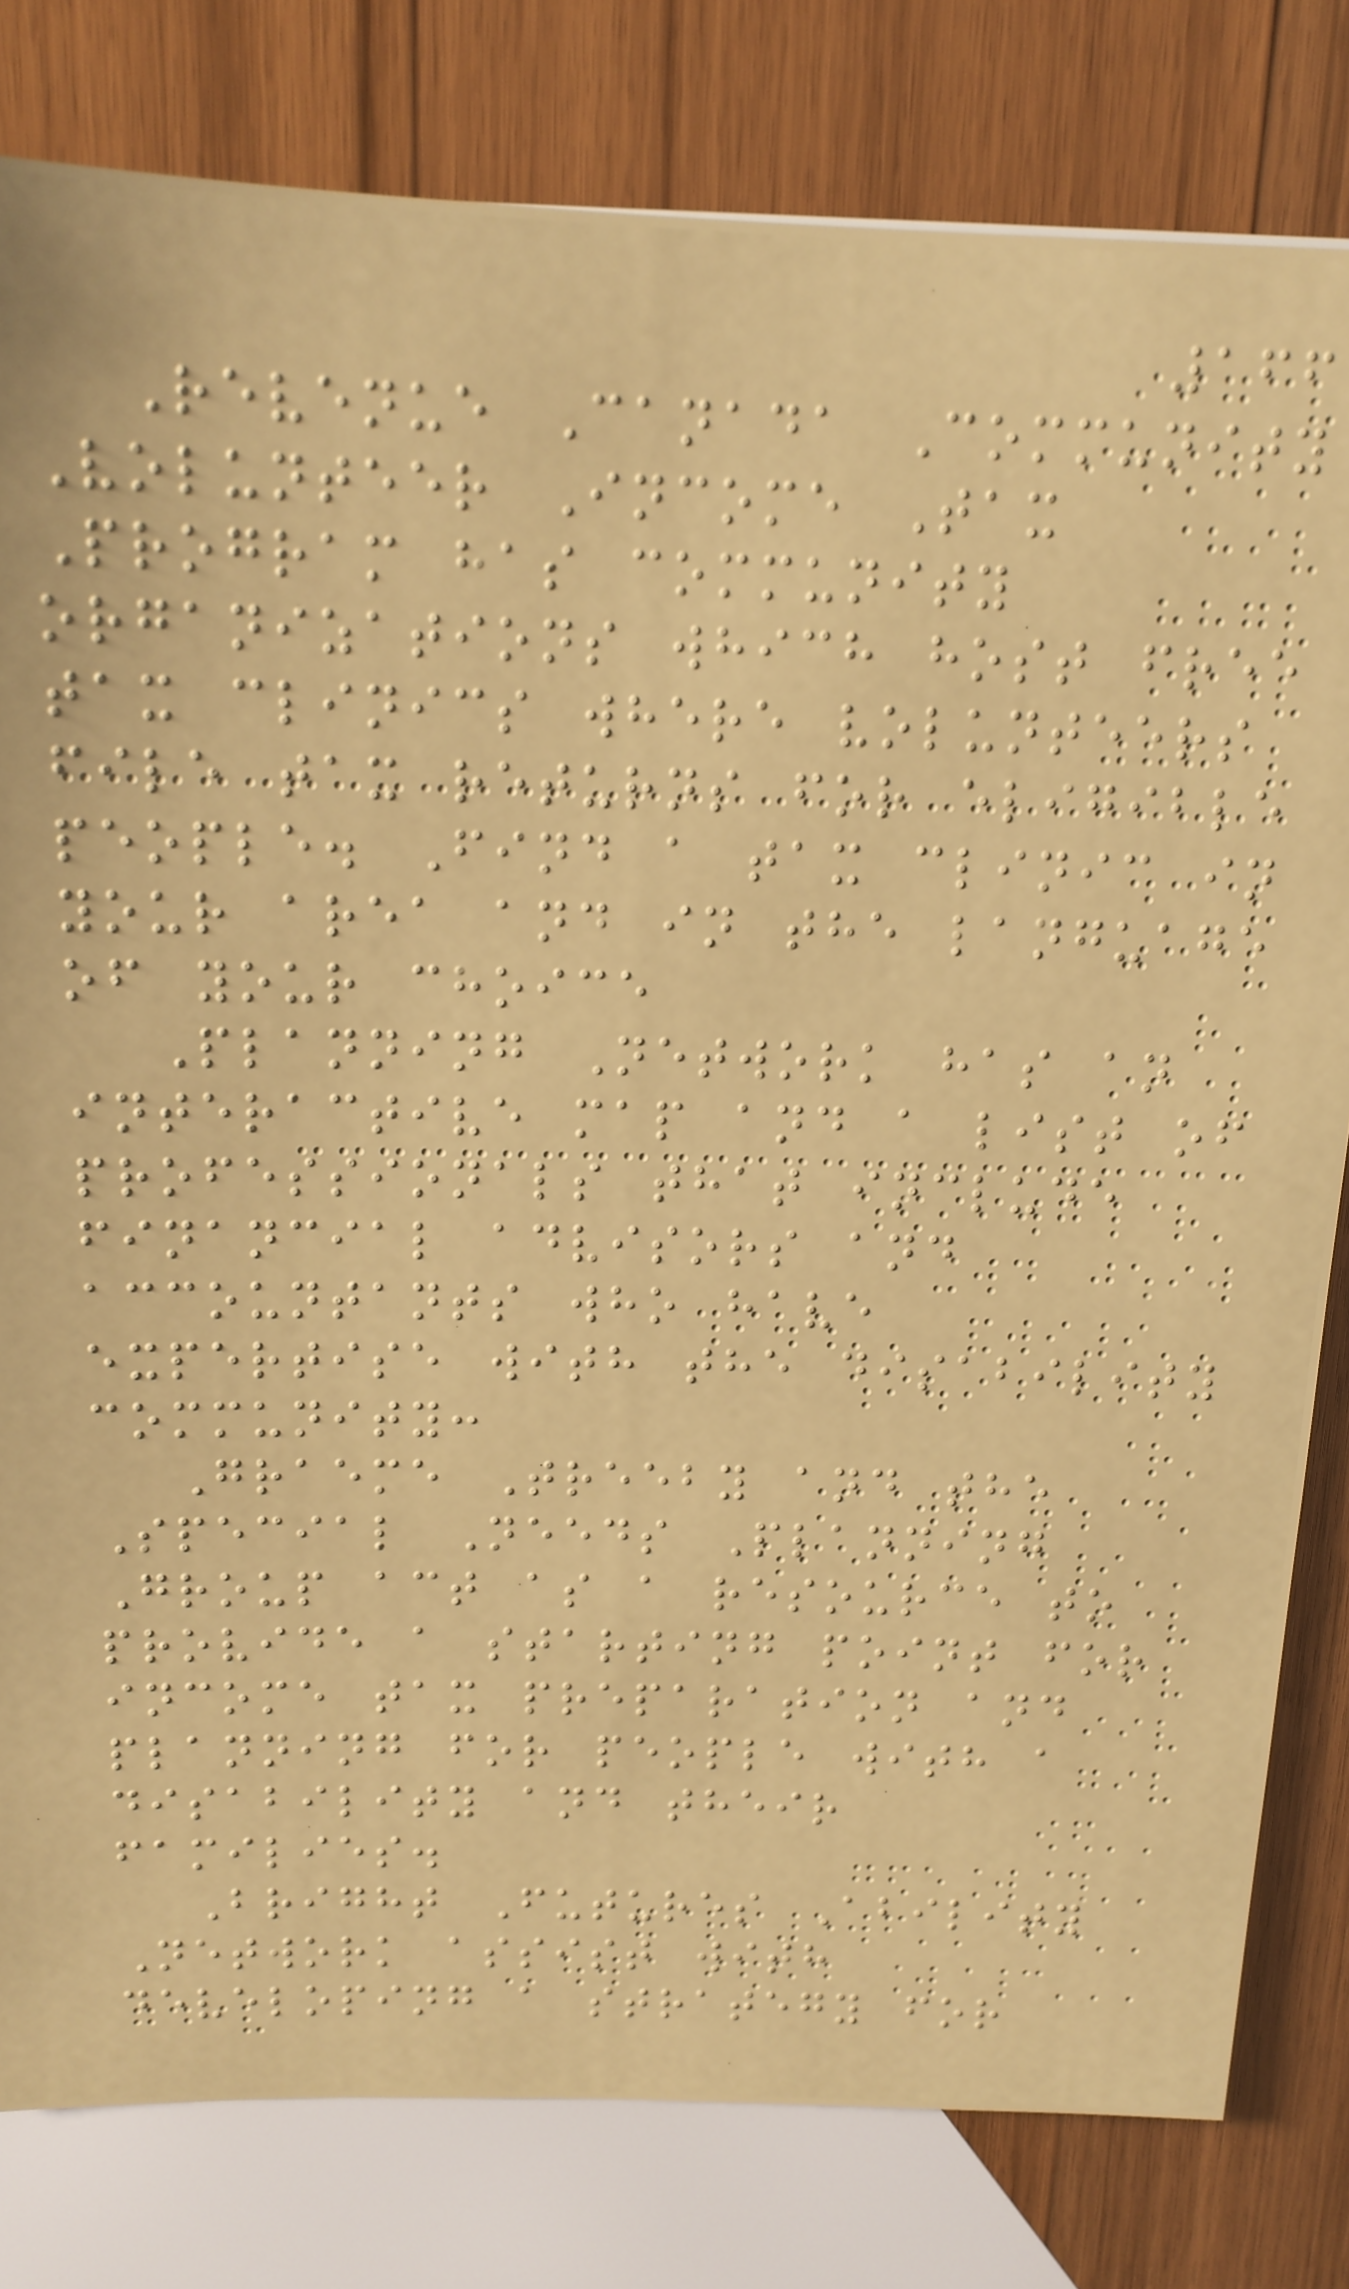166
Revenue Canada Community
Volunteer Income Tax
Program has community
organizations which host free
tax clinics where volunteers
file tax returns for eligible
people. Find a tax clinic in
your area and in the language
of your choice
Planning Network has an
interactive map and a list of
professionals that include
financial advisors and
accountants who have
expertise with the disability
community:
Graeme Treeby and the
Special Needs Planning
Group act as a resource to
provide a starting point for
income tax preparation and
planning for people with a
disability and their
families.
Bright Futures Ability
Network assist with
developing a strategy for
